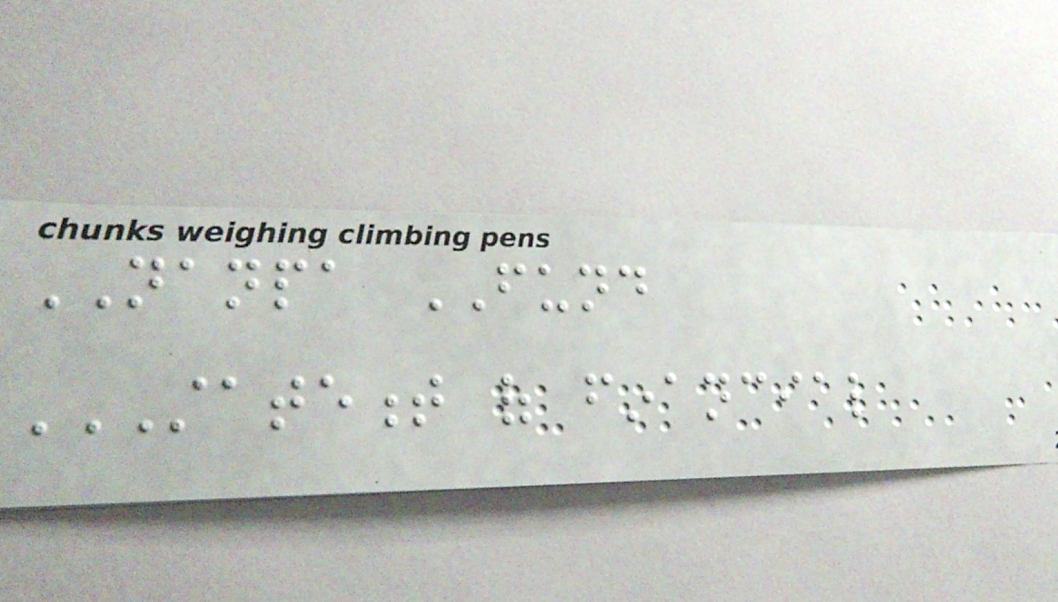NANPA FUND
STATEMENT OF FINANCIAL
